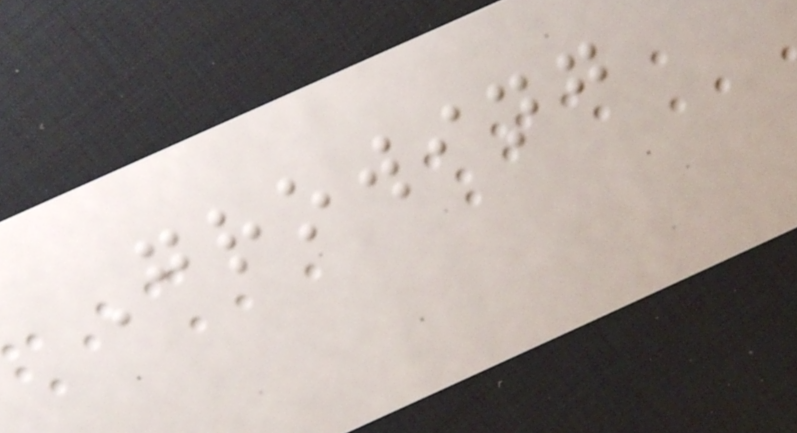Growing
